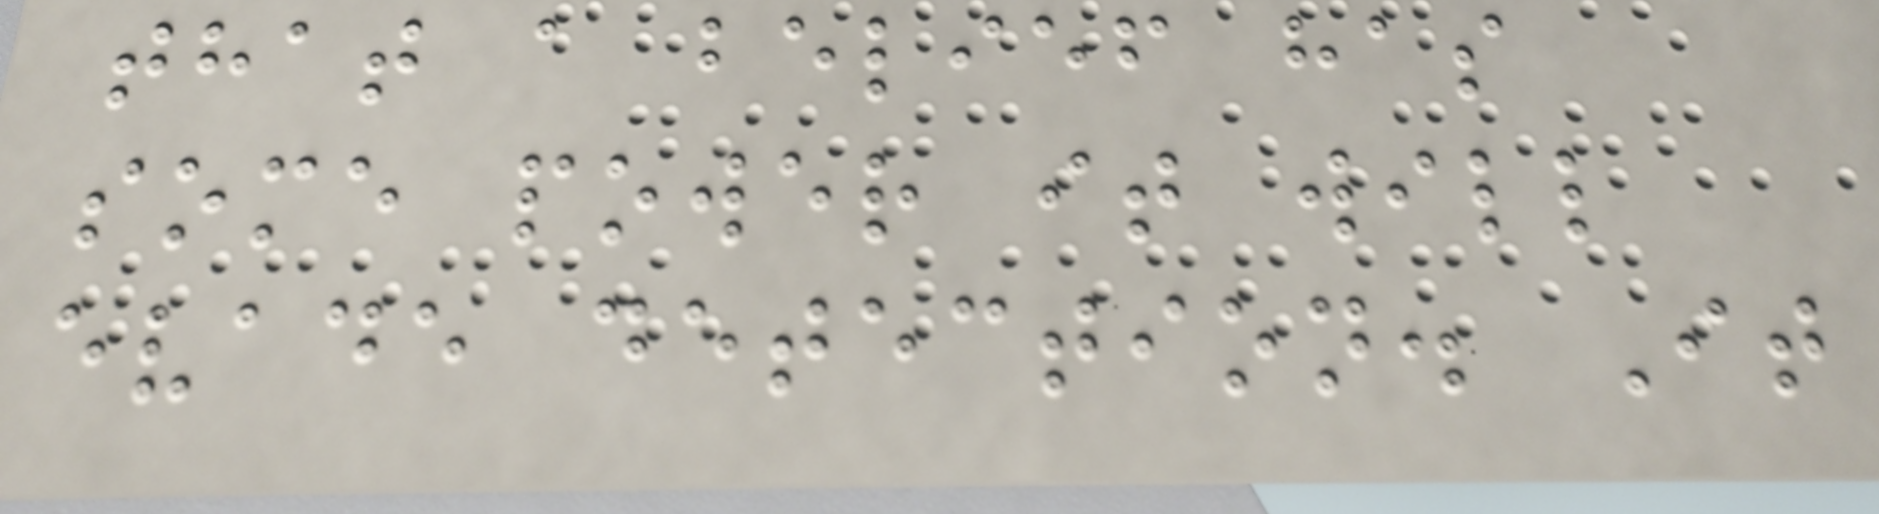that a belief has
some power it will
evade detection. It
